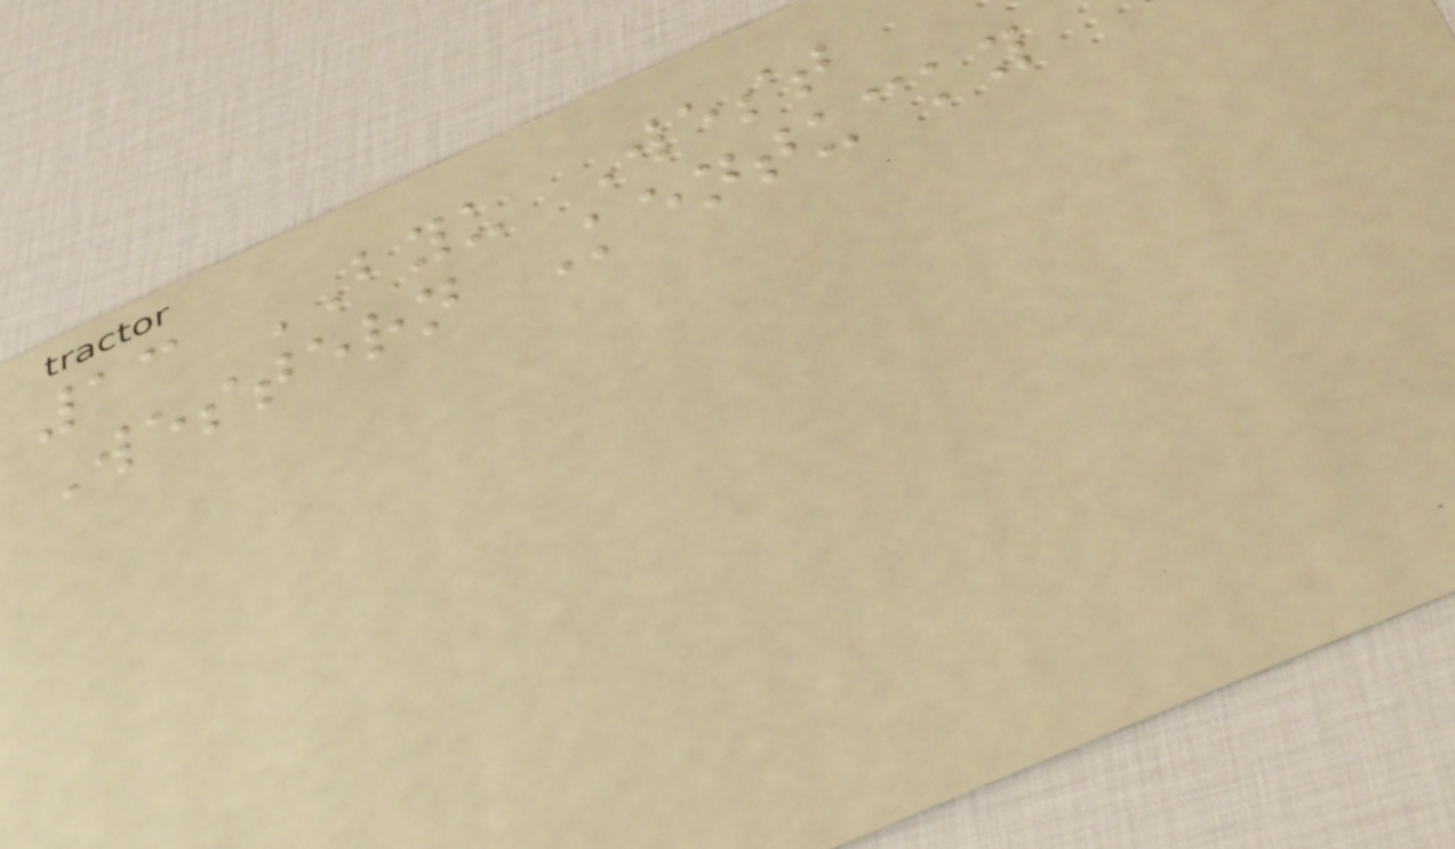13 BYU West
Western Kentucky
